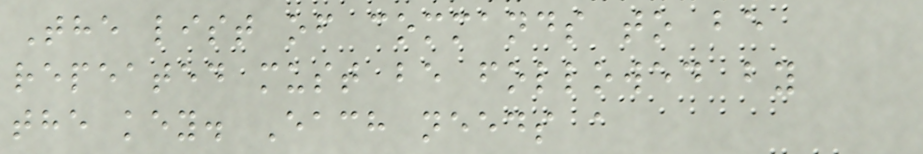The list of commands to be
repeated must be followed by
the key. Each needs a
